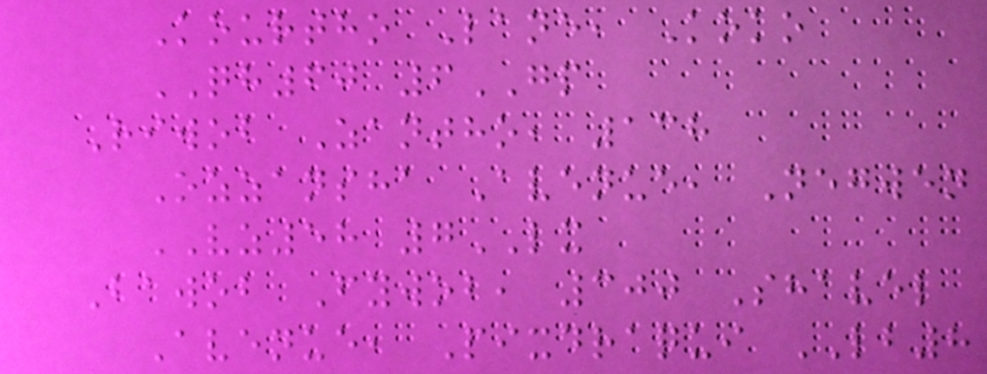Kourtho Lane, Koko
QH60 6GP
Riwob Zantho, 138
Ozzansha Avenue, Negwen
VZ58 7LX
Bawob Fywob, 300 Shavel
Avenue, Pixdraqui LB8
